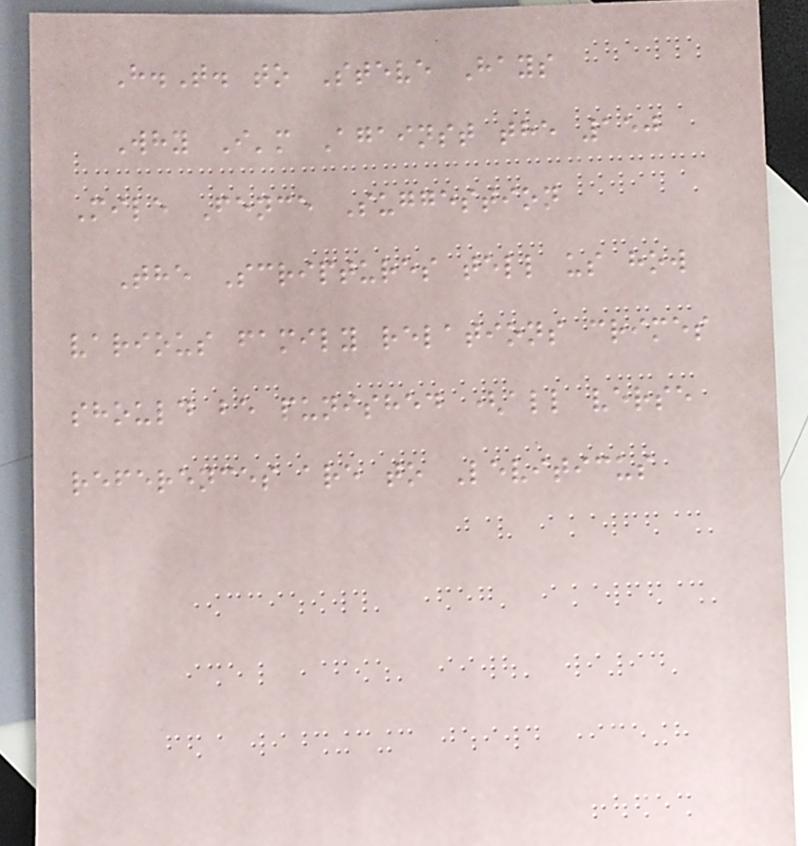H.T. to Steve Hays
Why I'm Against the 150
Mile Fence Suggestion
The Scriptures tell us how
various family relations crimes
should be punished (all verse
references are to Leviticus
